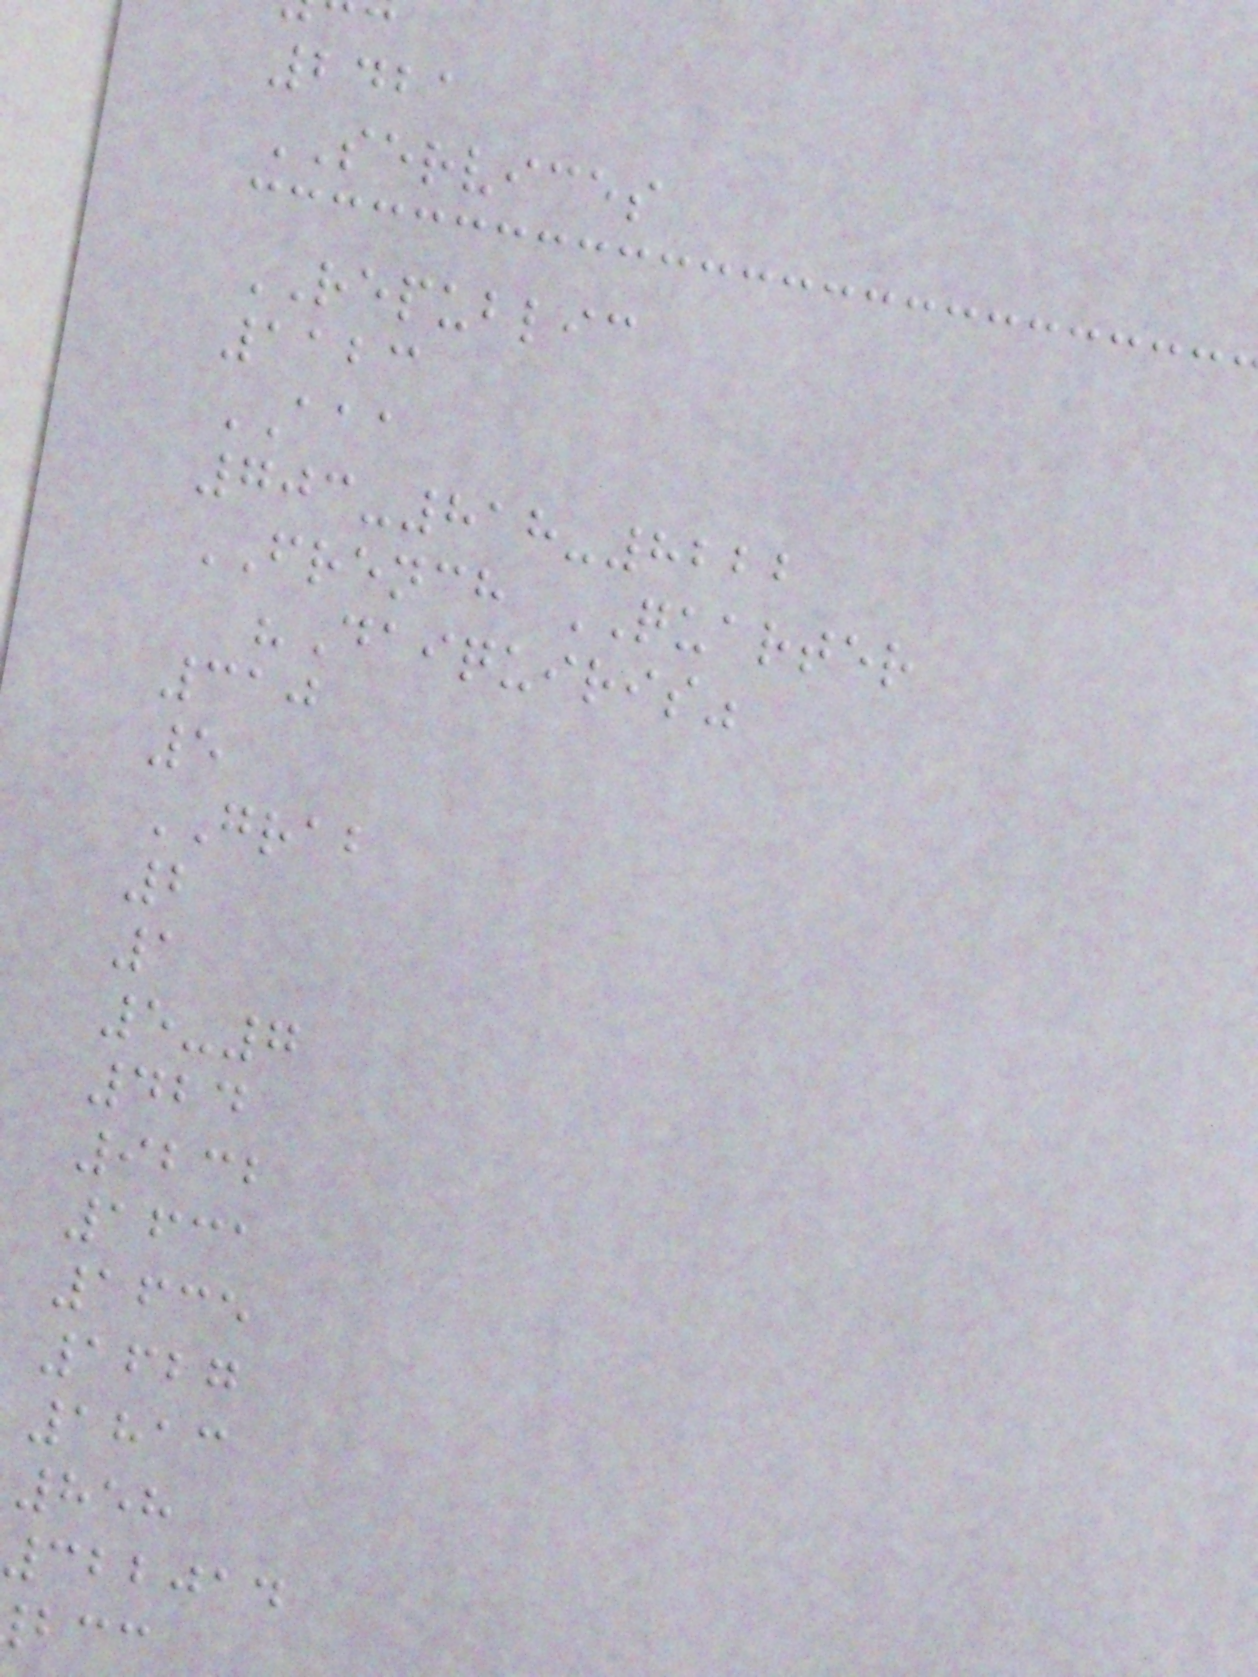2421
SERVICES
REPUBLIC
1123
AAA
703-818-8222
FRENCH QUARTER
"Daiquiris"
310
5
GRAB
2
1
5-7
424
9232
1631
1635
1627
1813
858
322014
